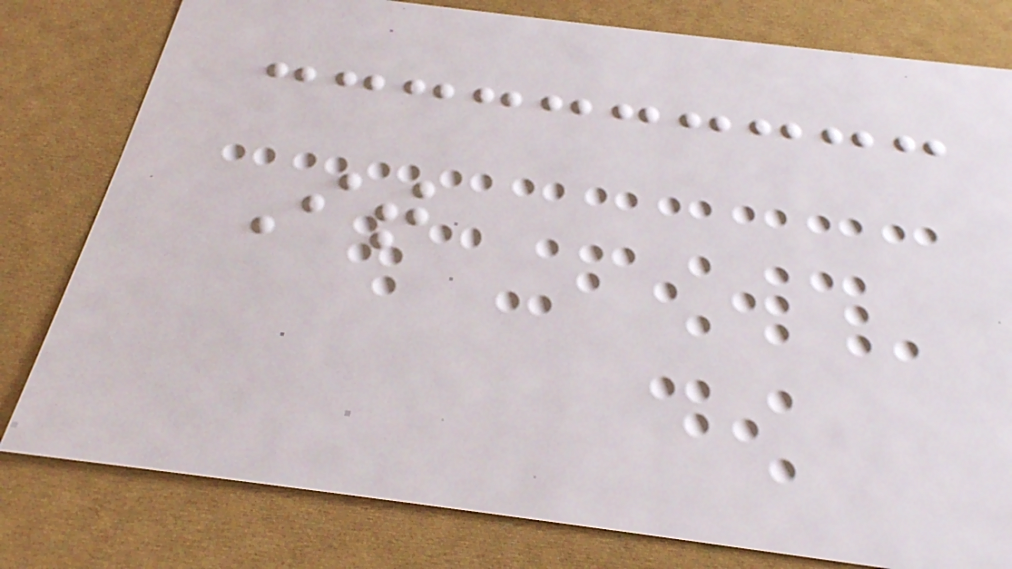It
